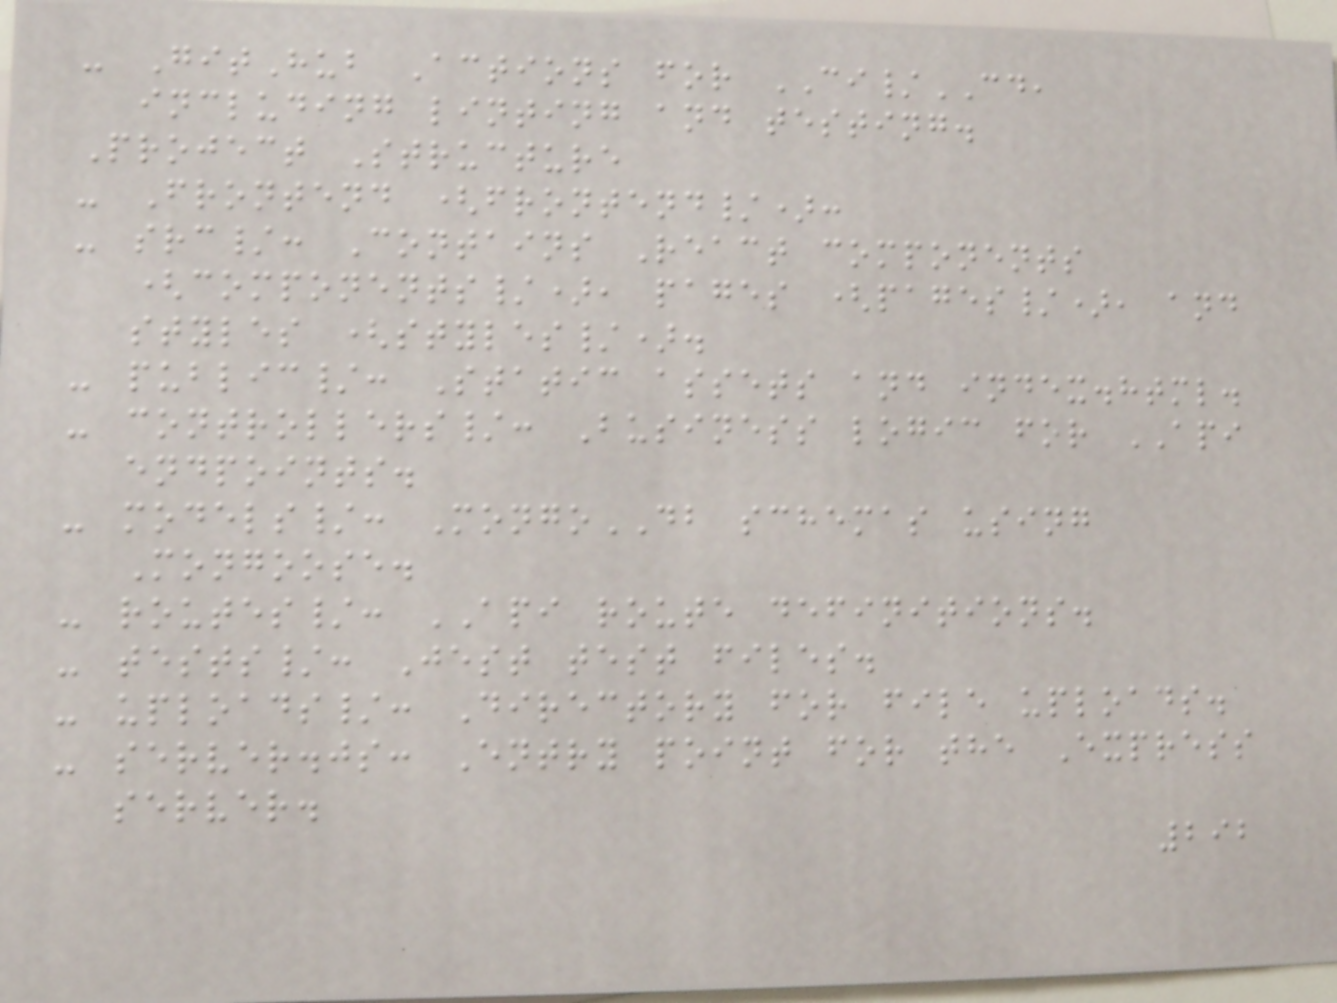- GitHub Actions for CI/CD,
including linting and testing.
Project Structure
- Frontend (frontend/):
- src/: Contains React components
(components/), pages (pages/), and
styles (styles/).
- public/: Static assets and index.html.
- controllers/: Business logic for API
endpoints.
- models/: MongoDB schemas using
Mongoose.
- routes/: API route definitions.
- tests/: Jest test files.
- uploads/: Directory for file uploads.
- server.js: Entry point for the Express
server.
292
